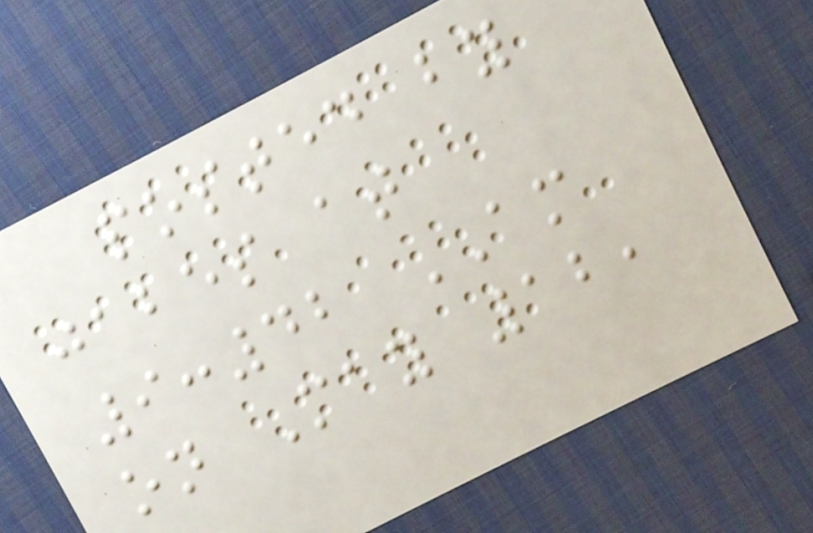posted by
jabes at
9:42 AM
on May 12,
